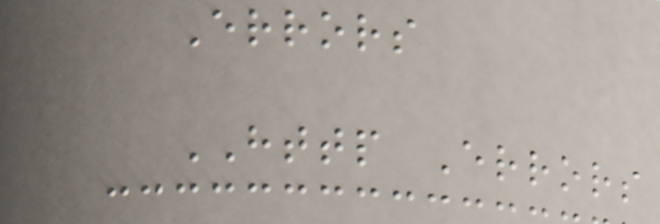Errors
HTTP Errors
